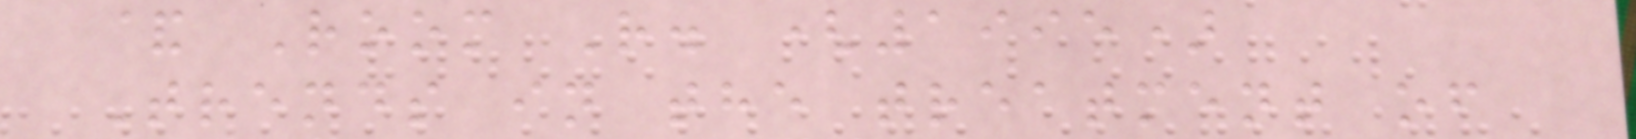& Room R. (1995)
Trends in the treatment of
